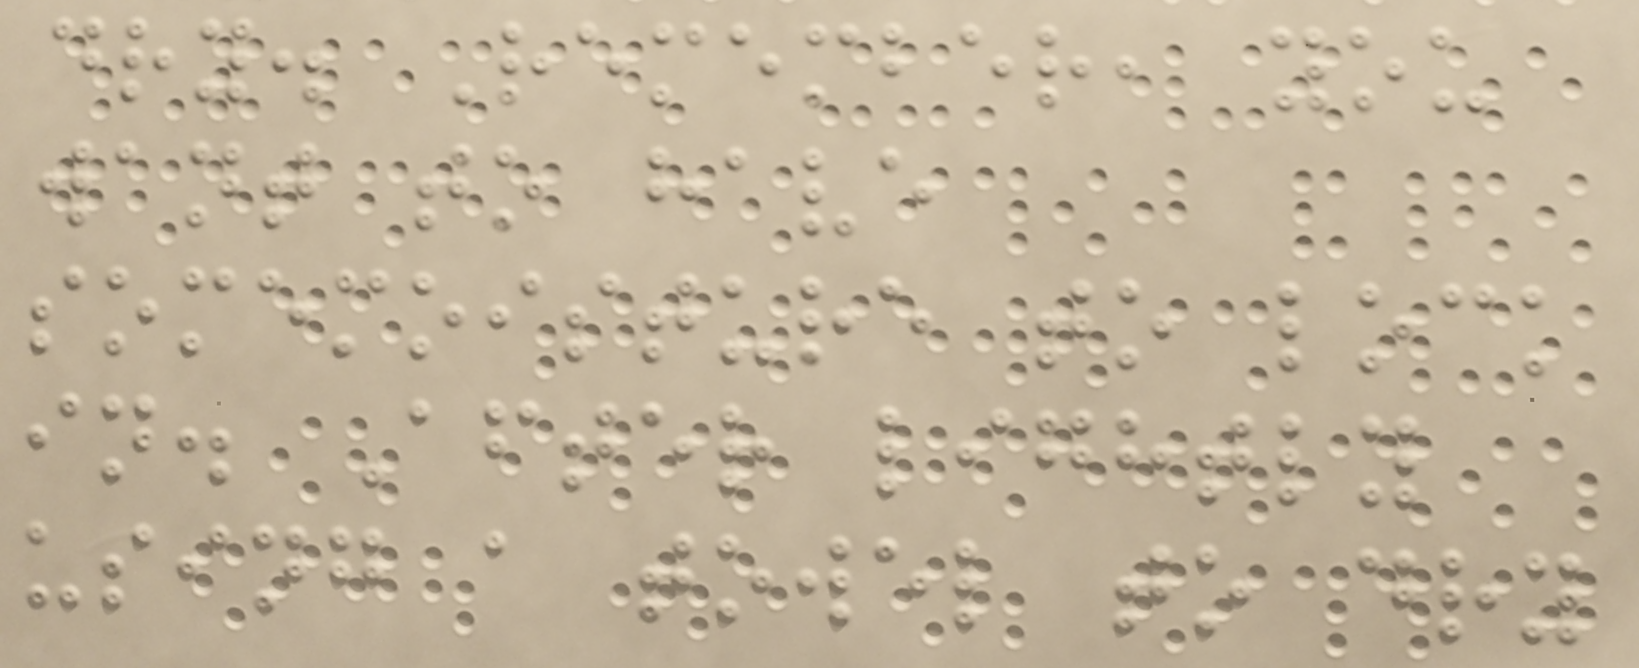dry. Remember, you
want to have
somemoisture to lock
in. After lightly
using a towel to dry
